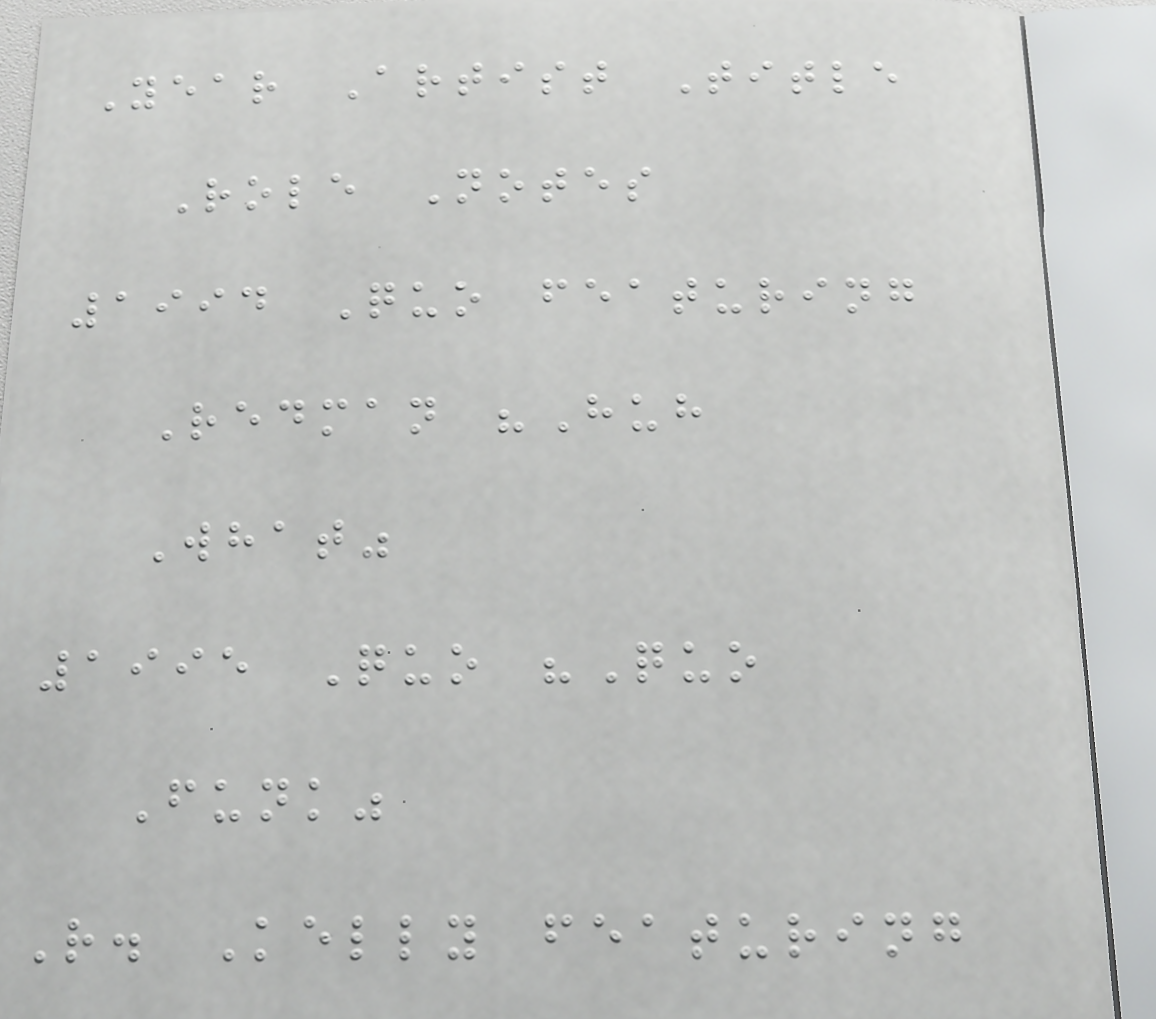Year Artist Title
Role Notes
1994 Quo featuring
Redman "Huh
What"
1995 Quo "Quo
Funk"
R. Kelly featuring
